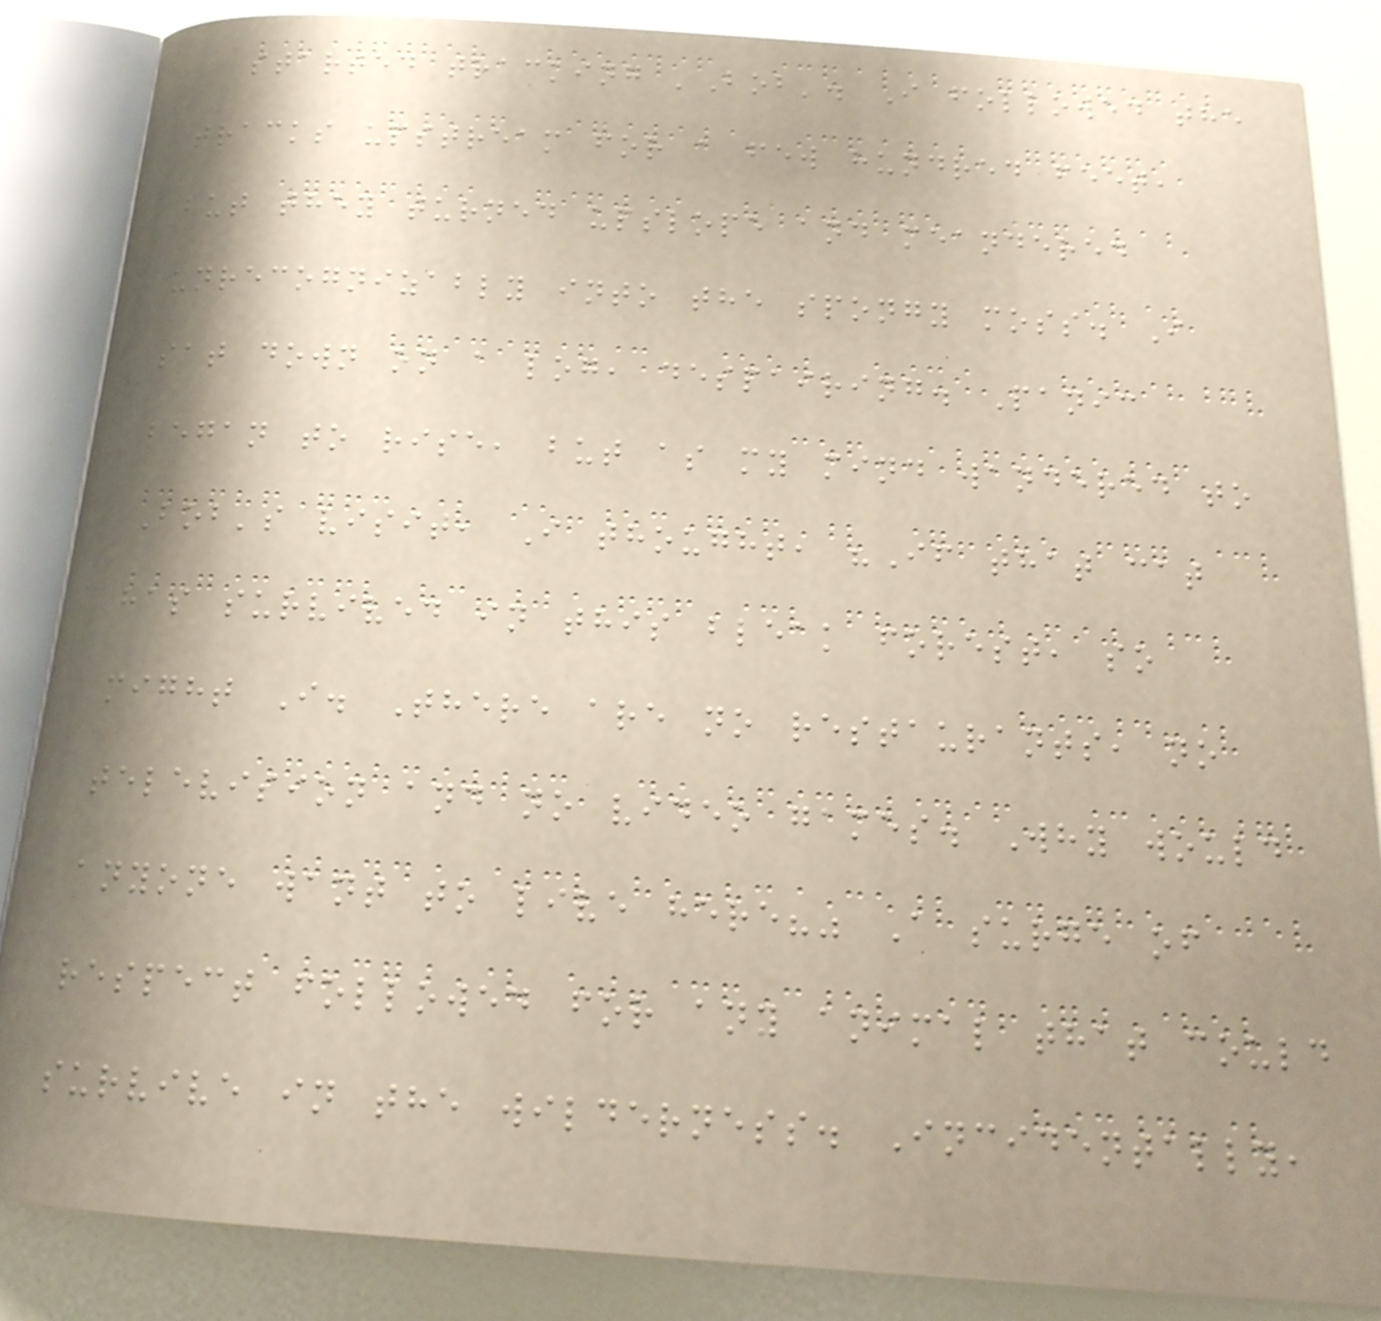started tracking 'Bob'. I followed the
tracks upstream for a few hundred feet,
but they turned upslope and meandered
unrecognizably into the spongy moss. I
sat down on a log, despairing. Panic
began to rise, but as my mind wandered to
Bob's visit, I thought, "If that cat
has survived in this bleak forest, so
might I. There are no restaurants, no
television and no video games. Why would
anyone want to live here?" A surge of
respect followed for any animal that could
survive in the wilderness. Incidentally,
